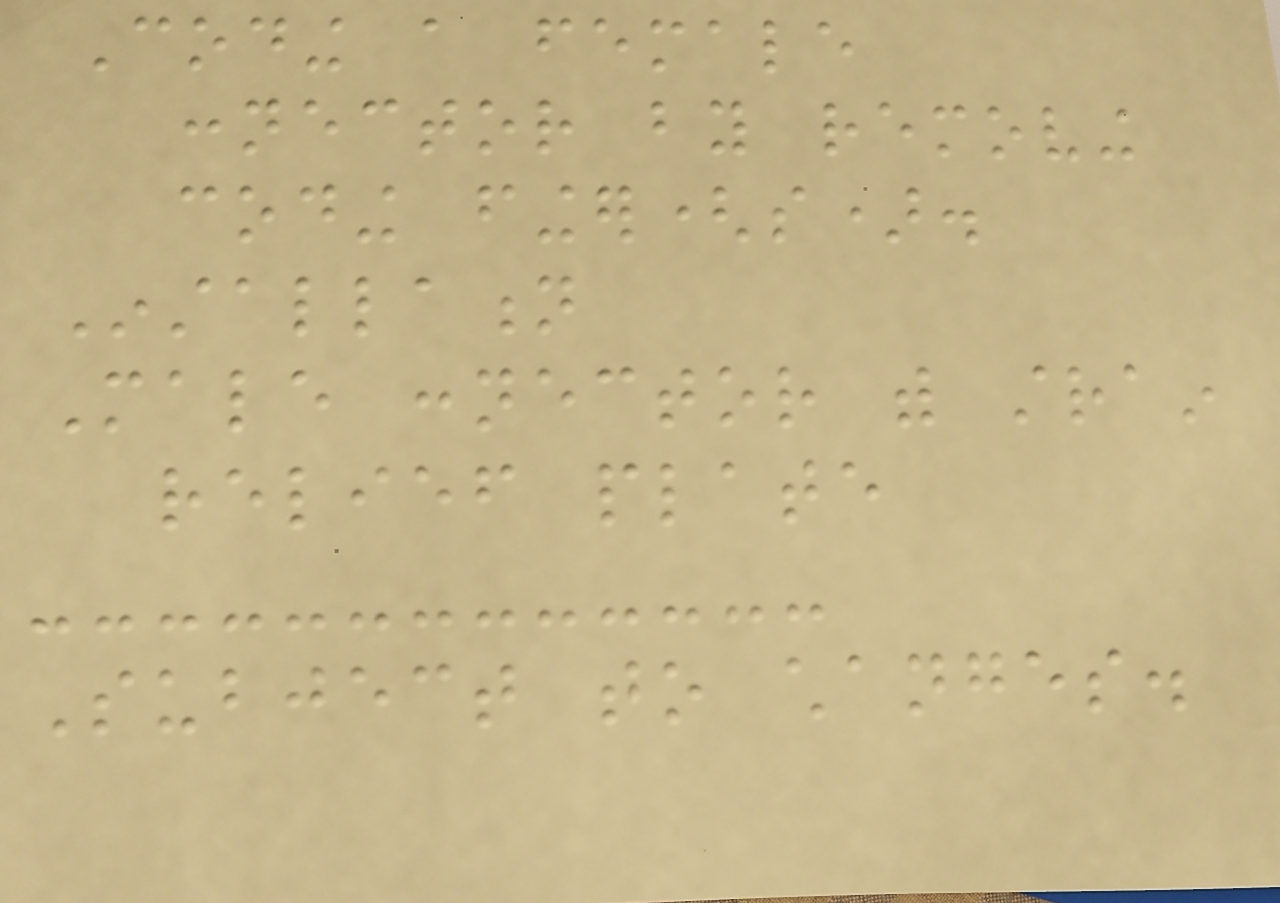Coding a female
connector by removing
coding finger(s).
Installation
Male connector with strain
relief plate
Subject to changes.
